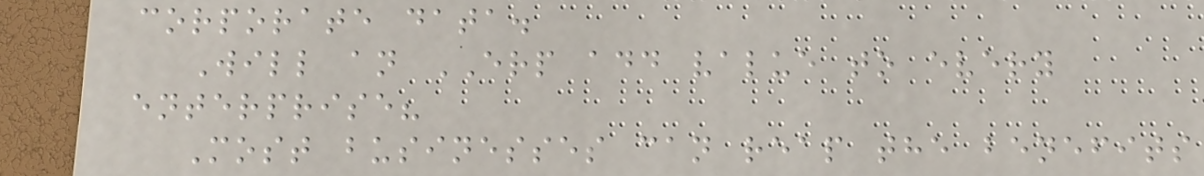corporate data.
Will an ERP add value to every
enterprise?
Most businesses can reap the benefits
